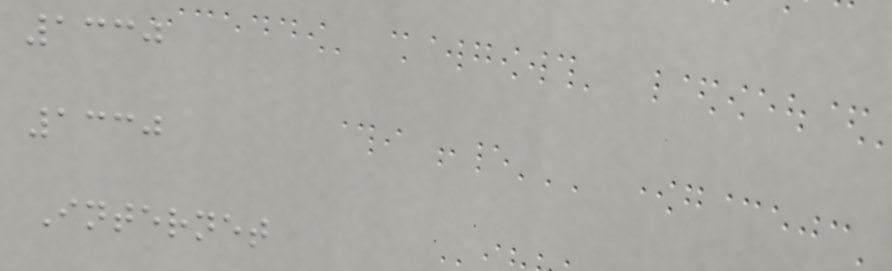1330
1330
Internet
